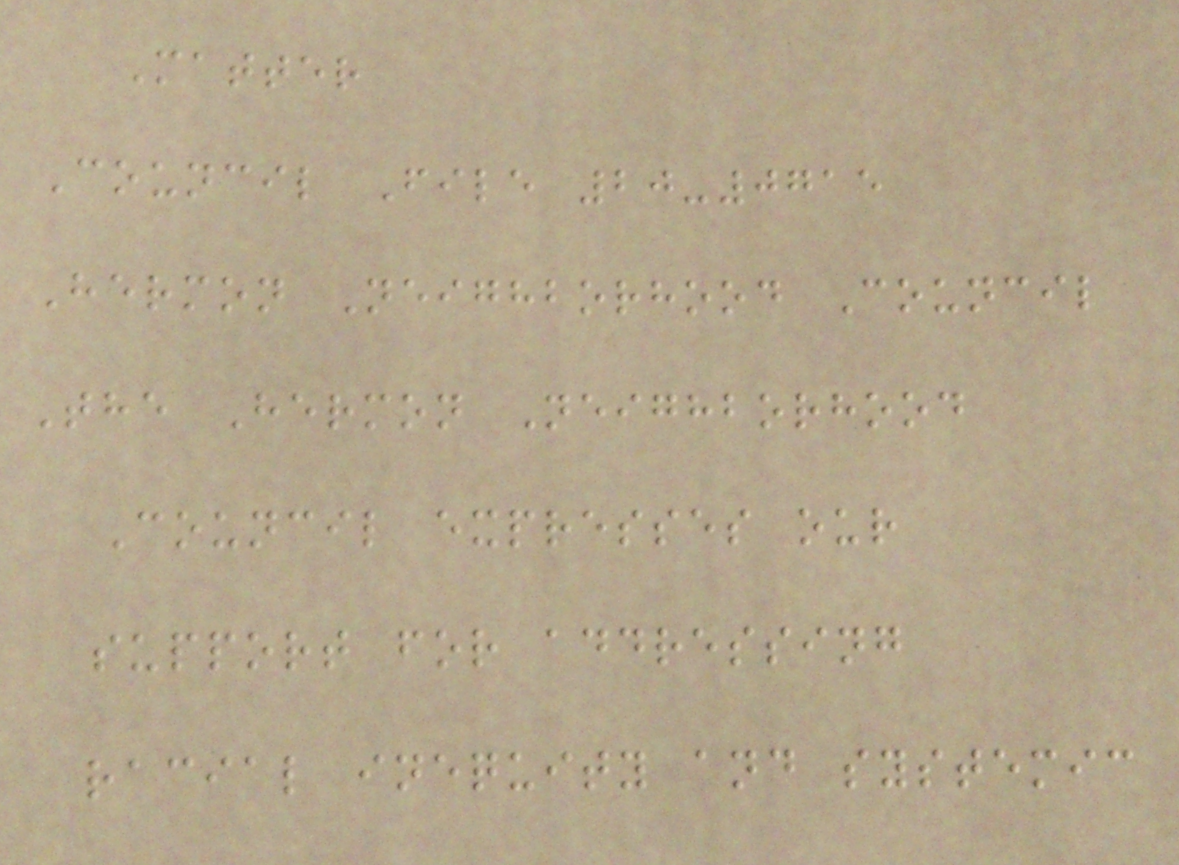Matter
Council File 20-0715
Hermon Neighborhood Council
The Hermon Neighborhood
Council expresses our
support for addressing
racial inequity and systemic
